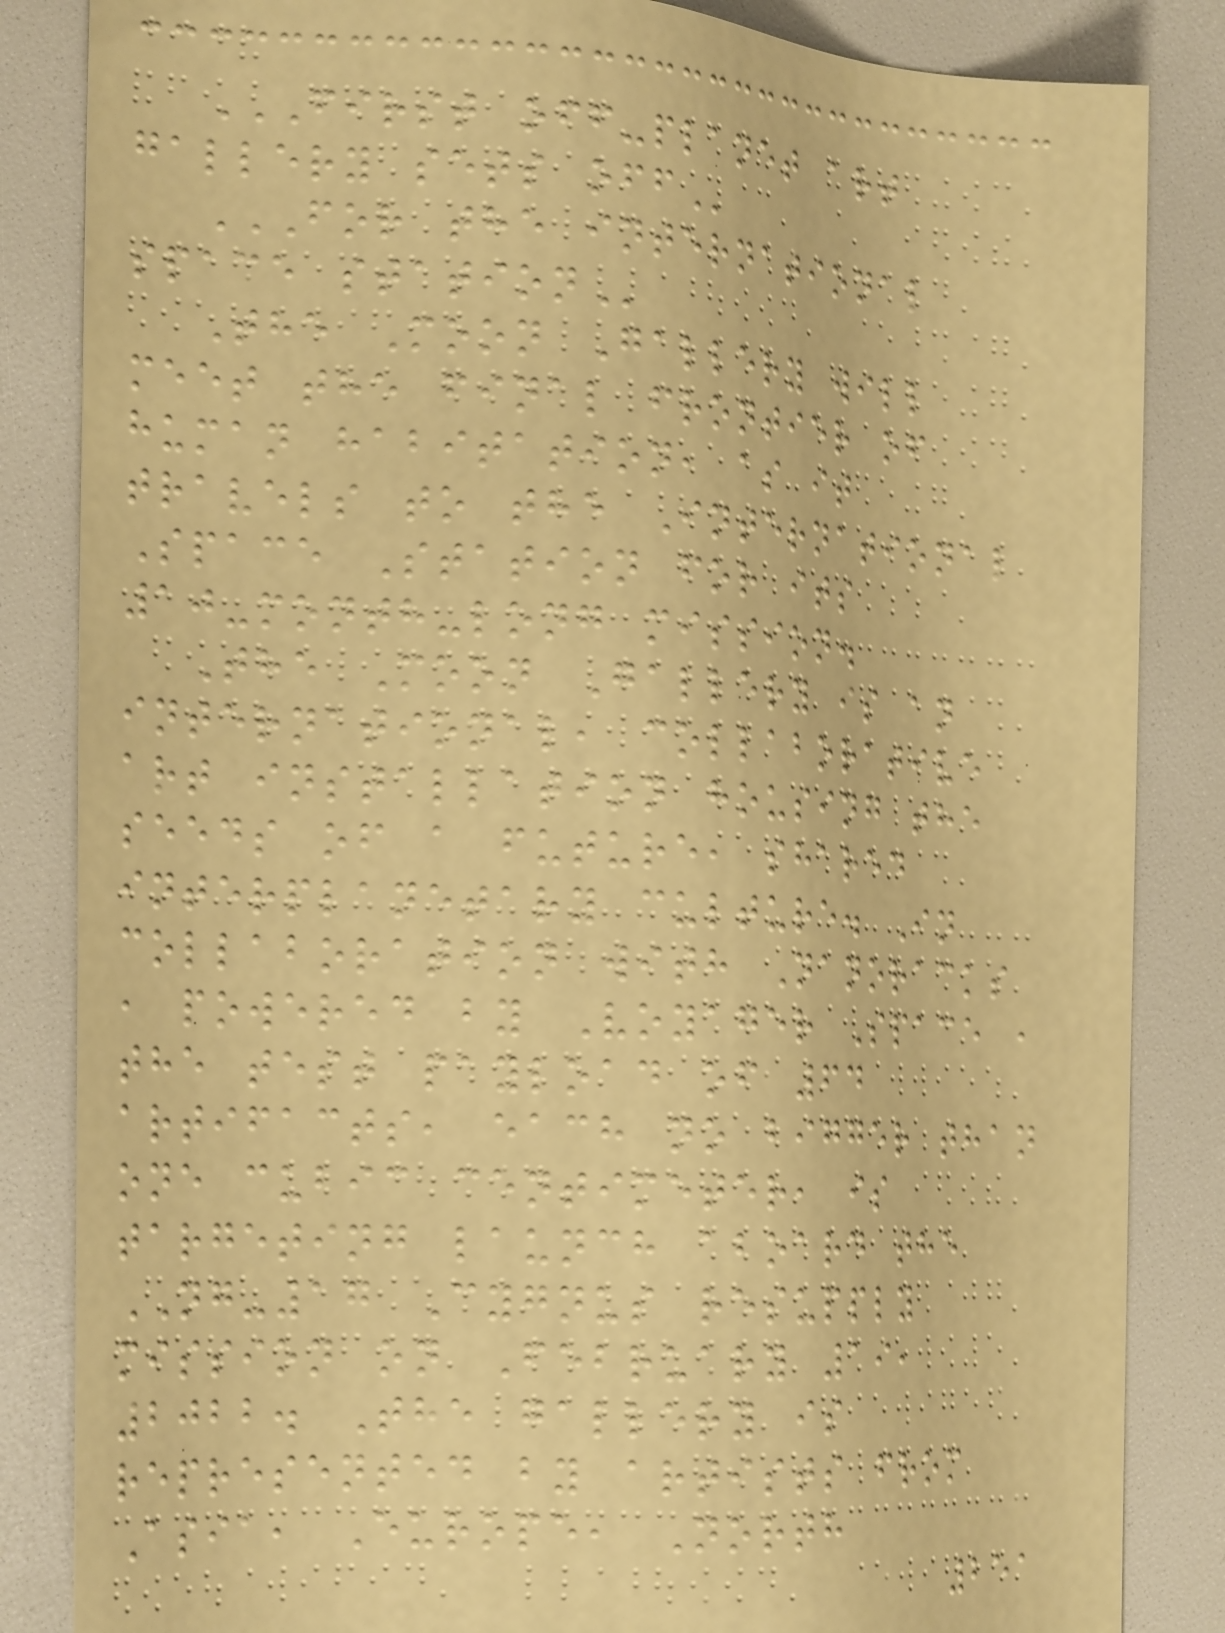FIRST OFF-PLANET ART
GALLERY SETS OFF
FOR THE INTERNATIONAL
SPACE STATION
The Moon Gallery will
meet the final frontier of
human habitation, as it
travels to the International
Space Station for its
10-month-long mission.
The Moon Gallery is an
international, collaborative
art installation housing the
seeds of a future, shared
interplanetary culture. In
collaboration with Nanoracks
, powered by Voyager Space ,
the test payload of 64
artifacts, each no bigger than
one cubic centimeter, is
targeting launch aboard the
NG-17 Cygnus resupply
mission on February 19,
2022. The gallery is
represented by artists from
Asia, Europe, North
251
